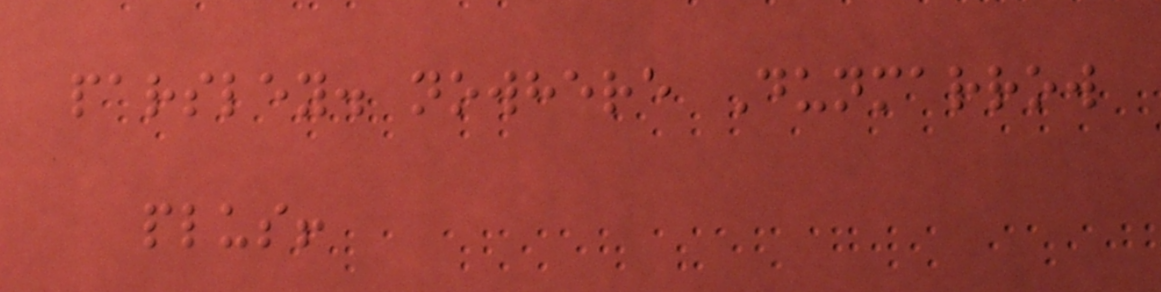parsley. nowhere Dunmarrow
plus!
